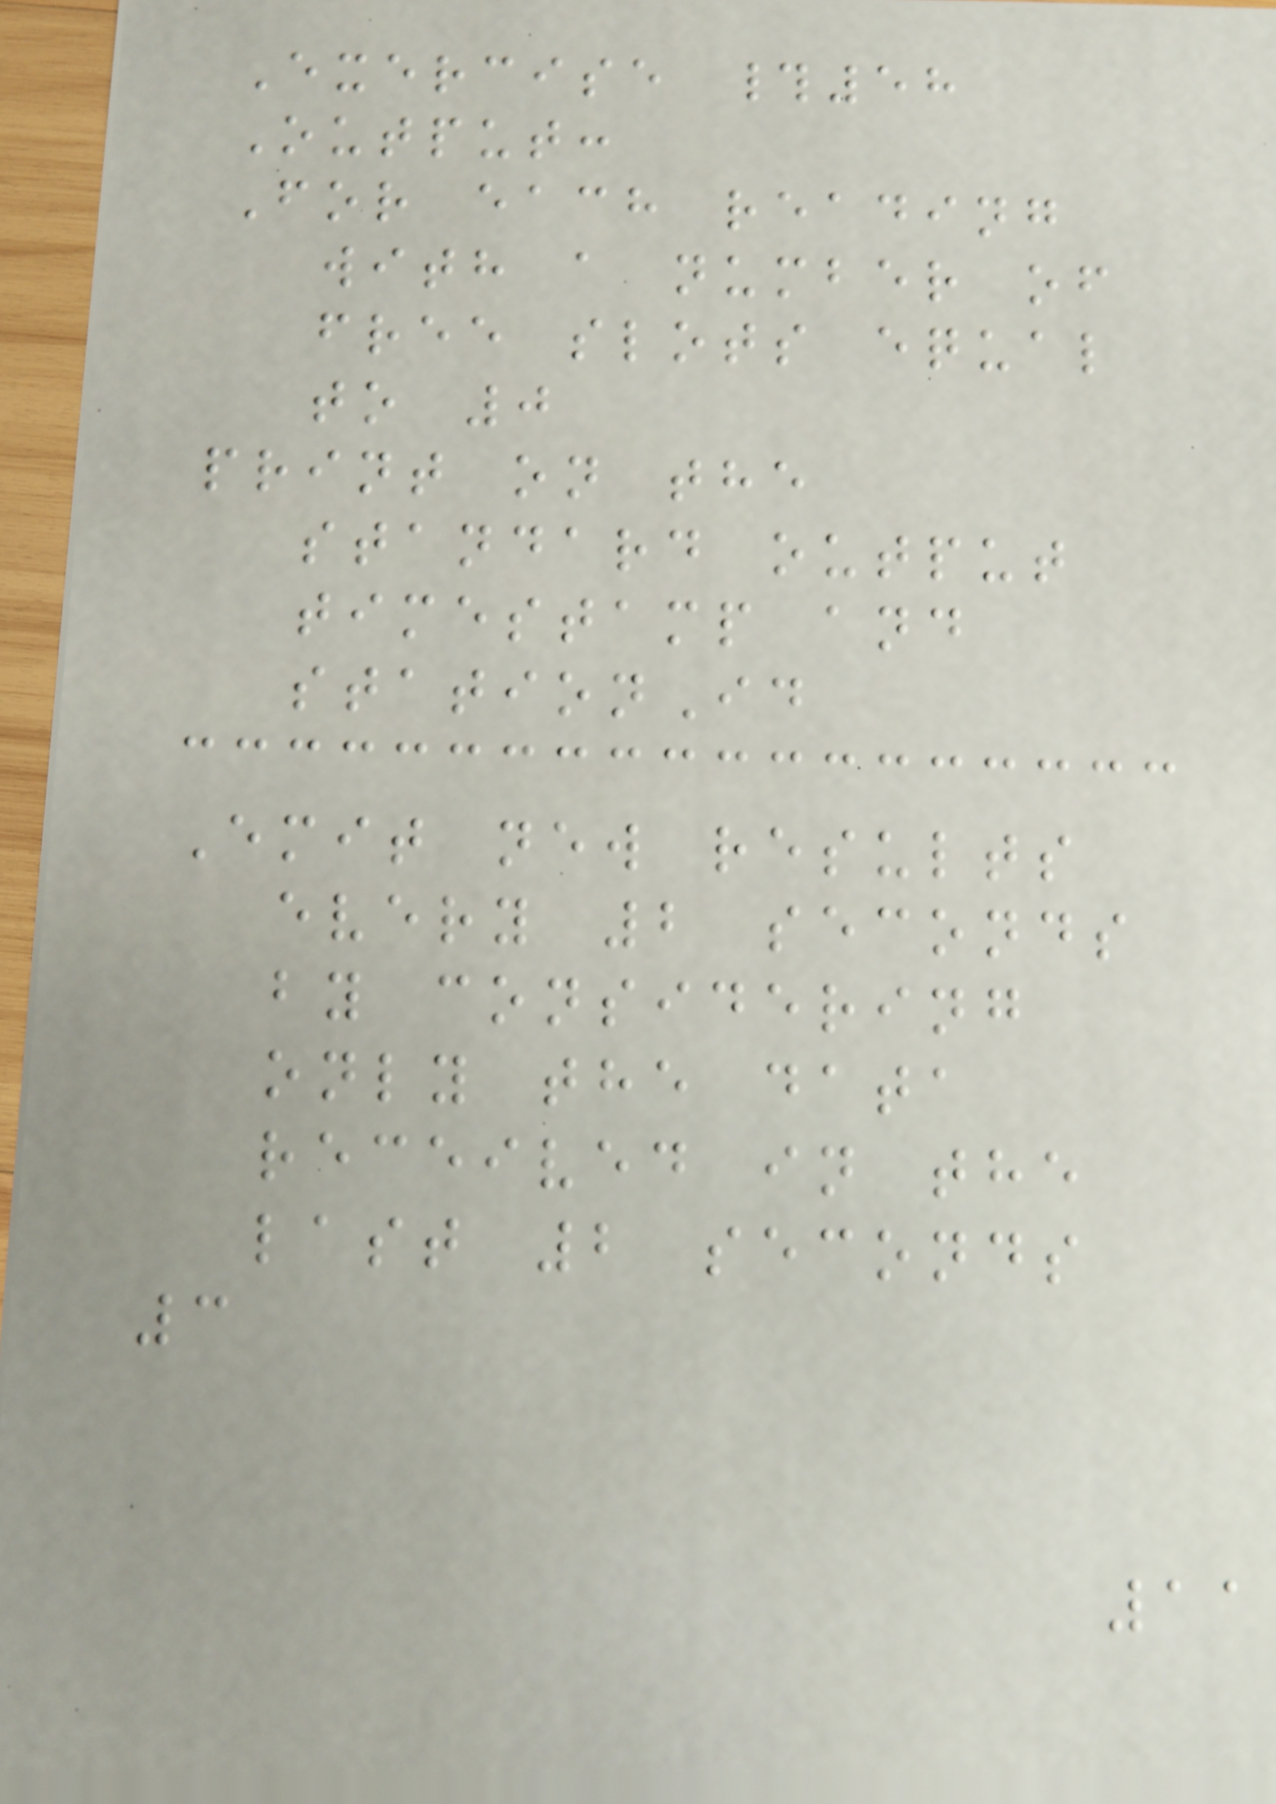Exercise #58
Output:
For each reading
with a number of
free slots equal
to 0
print on the
standard output
timestamp and
stationId
Emit new results
every 2 seconds
by considering
only the data
received in the
last 2 seconds
3
11
